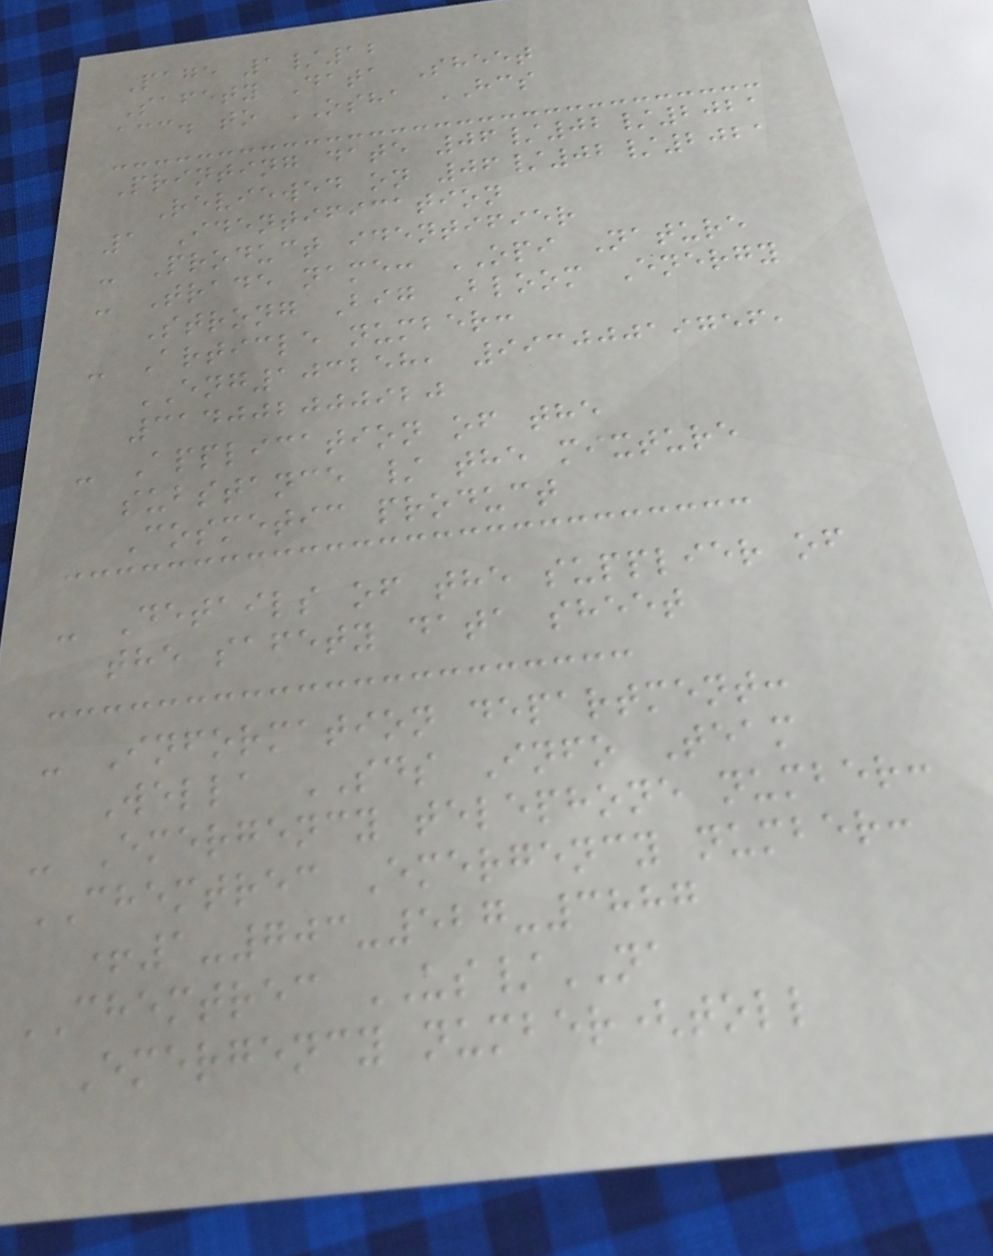Page 1/12
Safety Data Sheet
acc. to OSHA HCS
Printing date 06/02/2021
Reviewed on 06/02/2021
1 Identification
- Product identifier
- Trade name: OPI Nature
Strong Big Bloom Energy
- Article number:
ENG103258, 99300019756,
314002000920
- Application of the
substance / the mixture
Cosmetic product
- Details of the supplier of
the safety data sheet
- Information department:
Wella SDS Info Team
- Emergency telephone number:
CHEMTREC Emergency number:
+1-703-527-3887
CHEMTREC US/NA
Emergency number(toll
